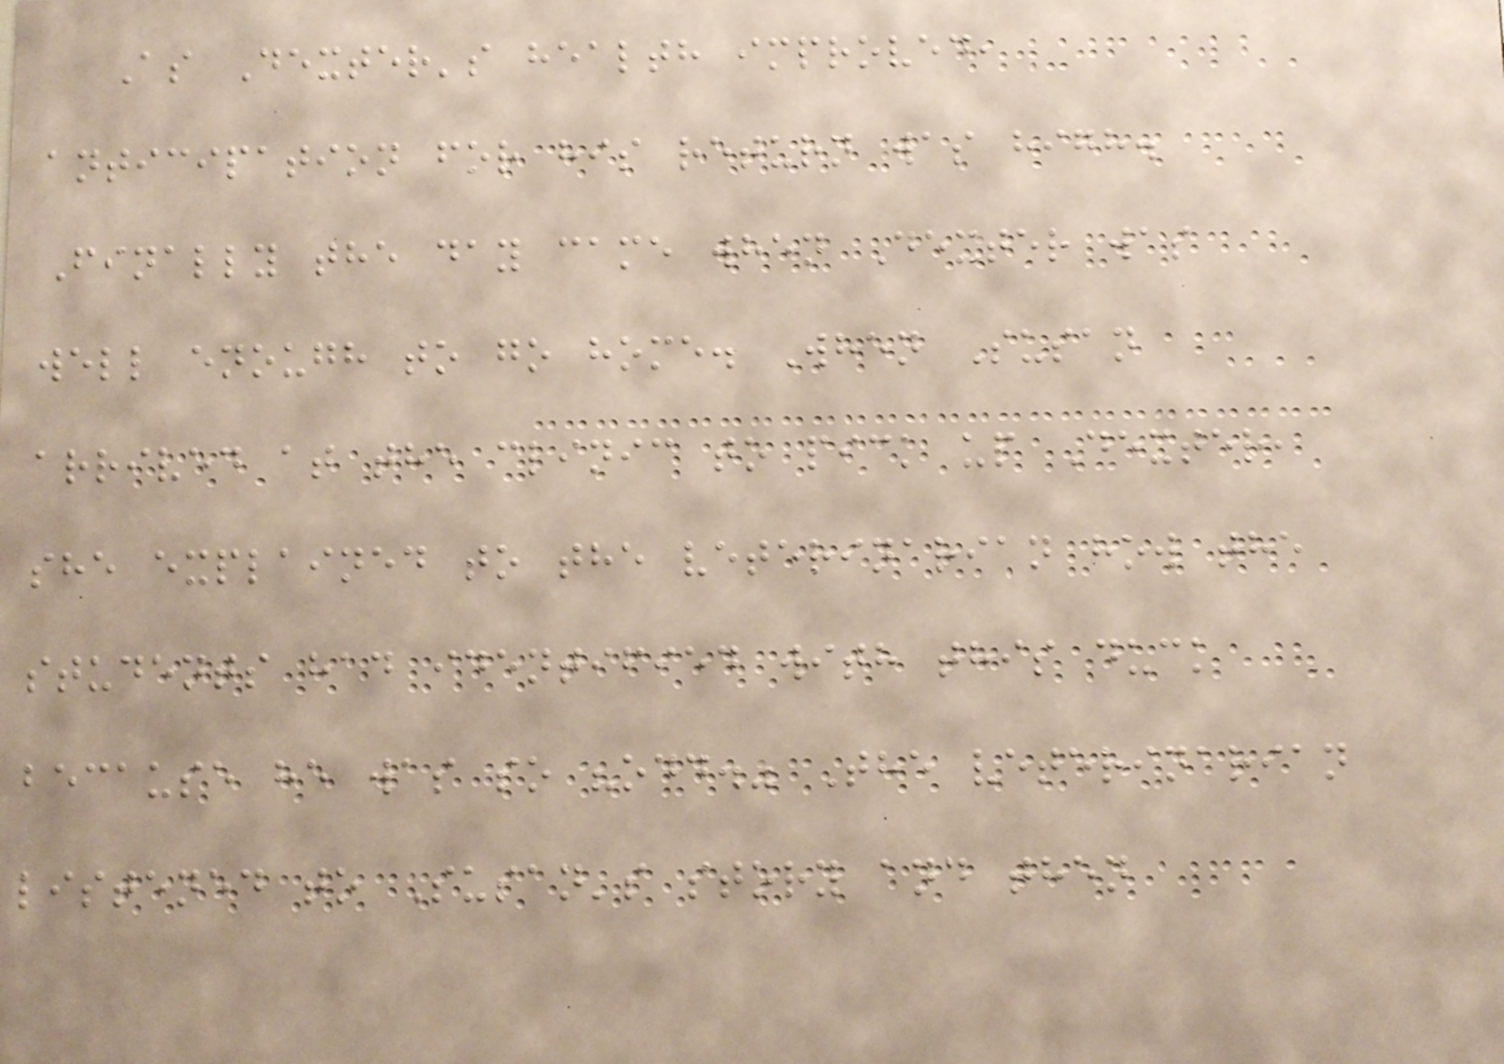As Dexter's health improved,
anticipation for his return was high.
Finally the day came when Dexter was
well enough to go home. When Susan
arrived at the clinic to pick up Dexter,
she explained to the veterinarian how the
students had identified with this duck
because he was so "odd." The veterinarian
listened to Susan's story and then
